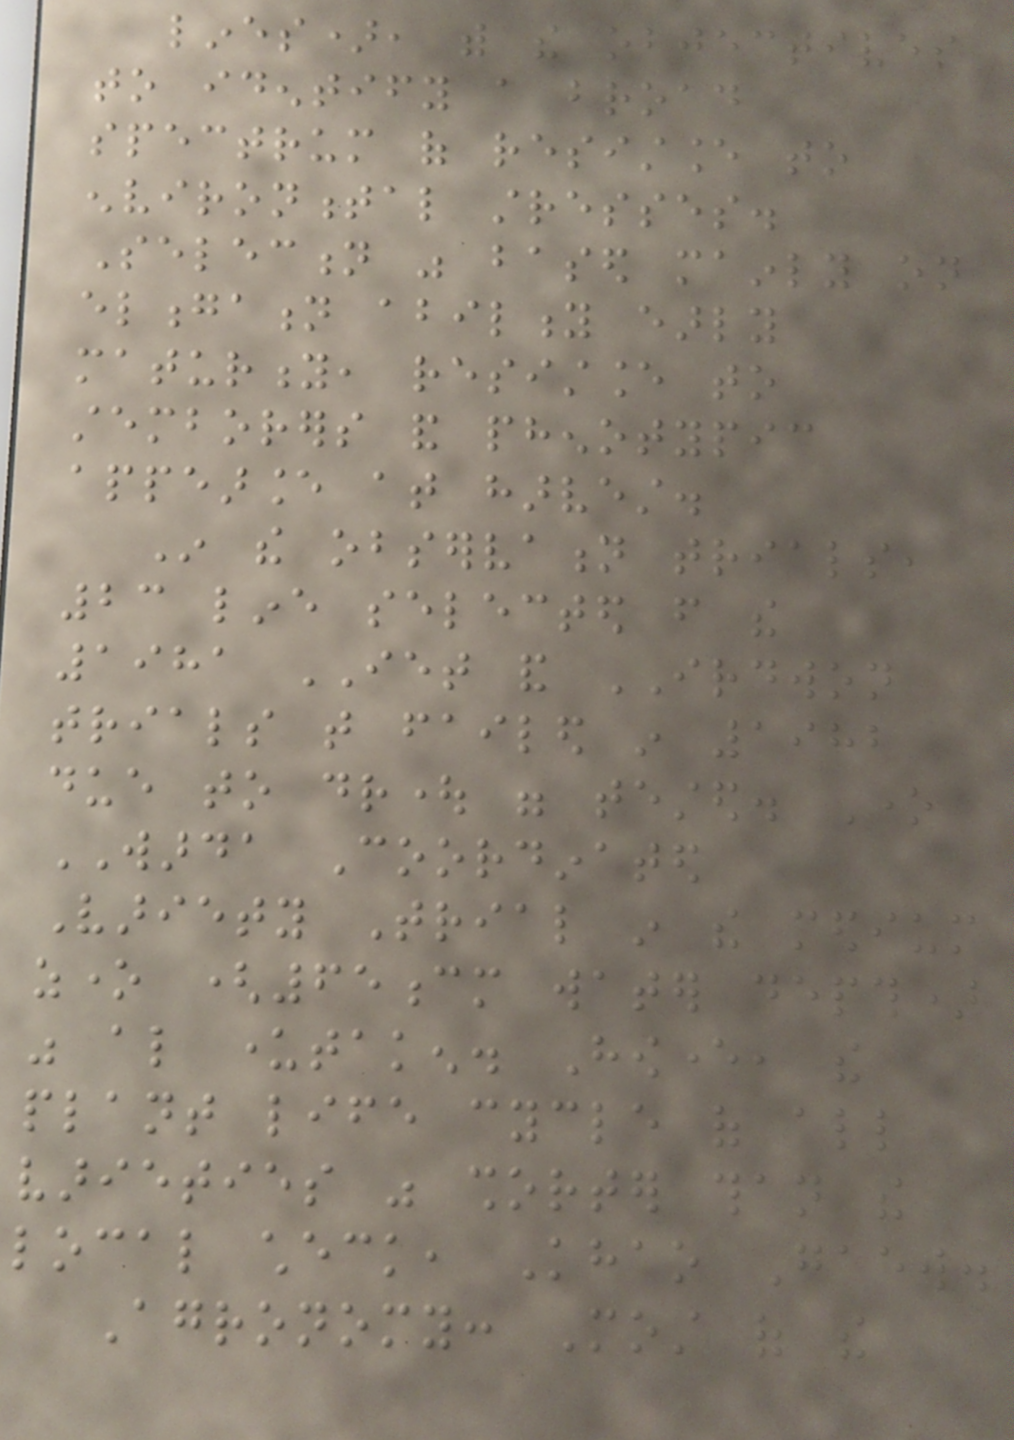lines), with the objectives
to identify a broad
spectrum of resistance to
environmental stresses.
Selection was based mainly on
elongation ability early
maturity, resistance to
stemborers and phenotypic
appearance at harvest.
In the observation trials,
23 line selected from the
1981 IET and IRDWON
trials that failed in 1982
due to drought were tested. One
WARDA Coordinated
Variety Trial in the medium
zone (65cm water depth)
was also undertaken. However, the
plant life cycle of all
varieties was shorter than the
local check, Khao Gaew.
Agronomy: Most of the
